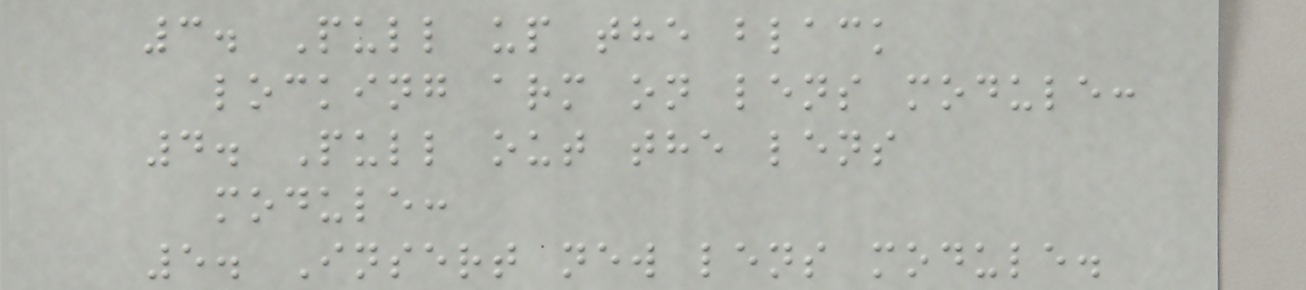3. Pull up the black
locking arm on lens module:
4. Pull out the lens
module:
5. Insert new lens module.
